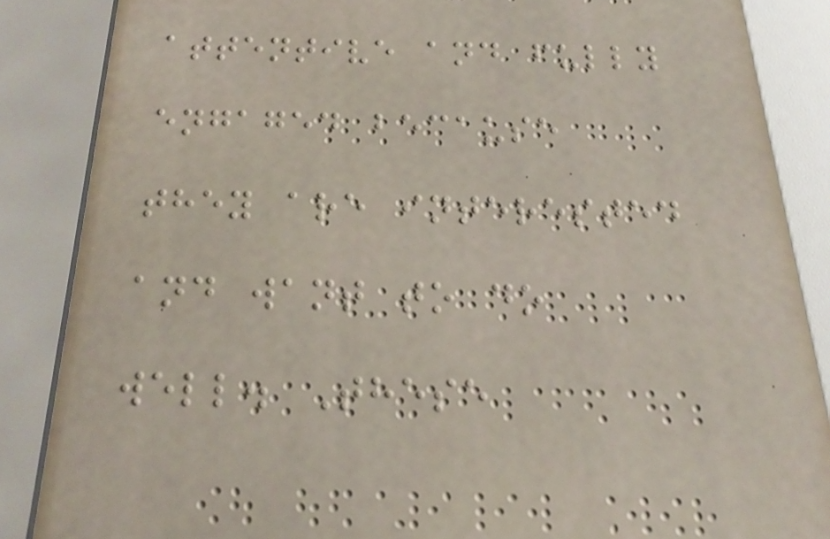attentive and fully
engaged because
they are interested
and want to do
well. These
